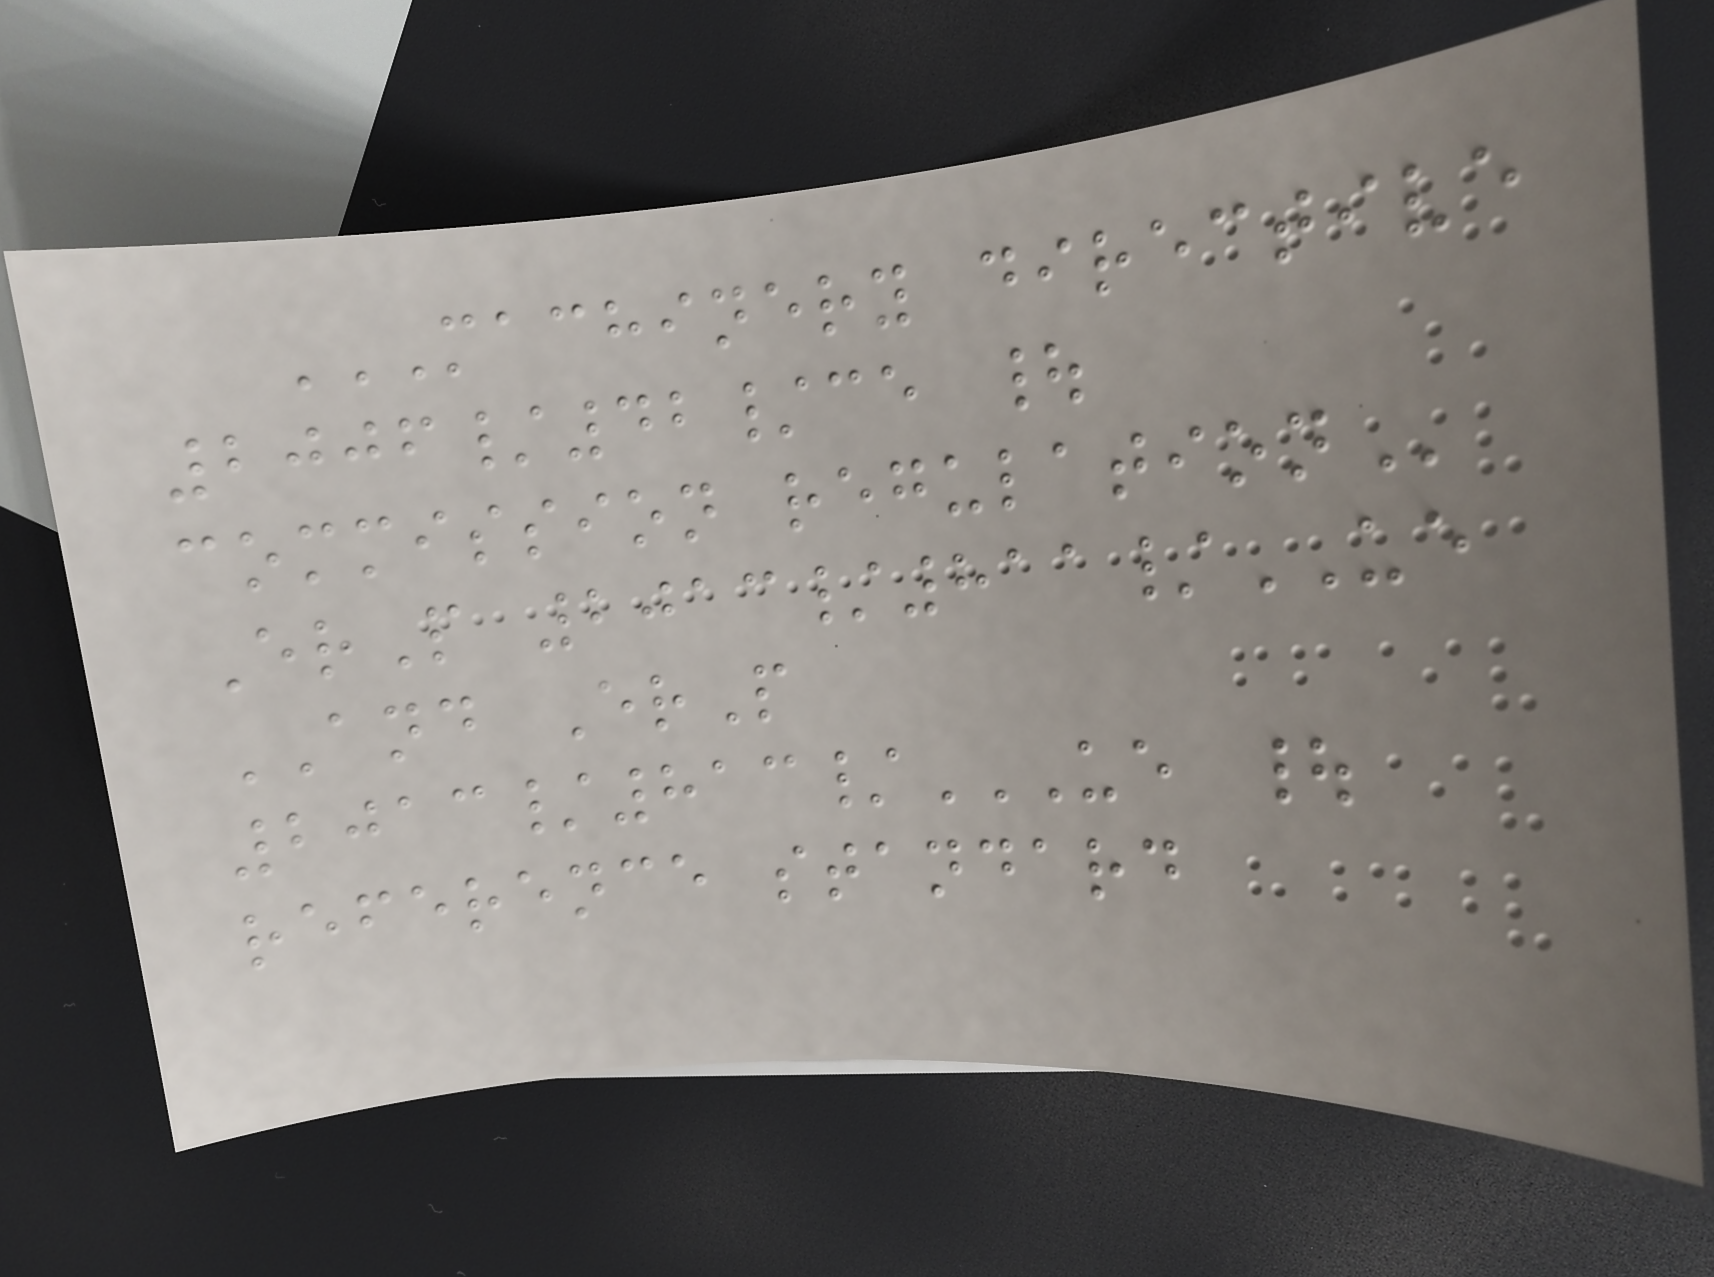MACHINERY DIRECTIVE
2006/42/CE |
COMMISSION REGULATION
ErP 2013/811/UE
AND ErP
2013/813/UE |
REFERENCE STANDARD
